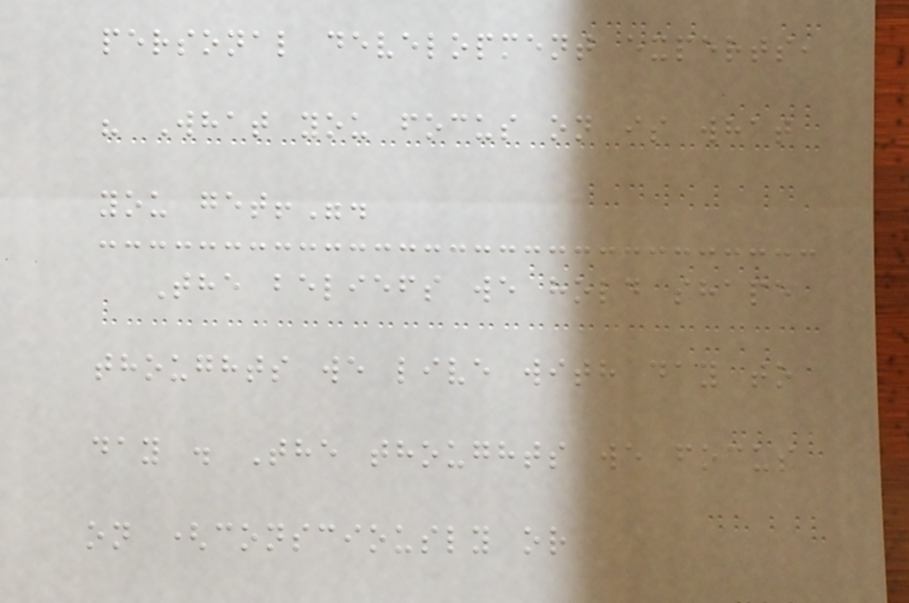personal development experts,
" What you focus on is what
you get!".
The beliefs we hold shape
thoughts we live with day to
day . The thoughts we focus
on (consciously or
